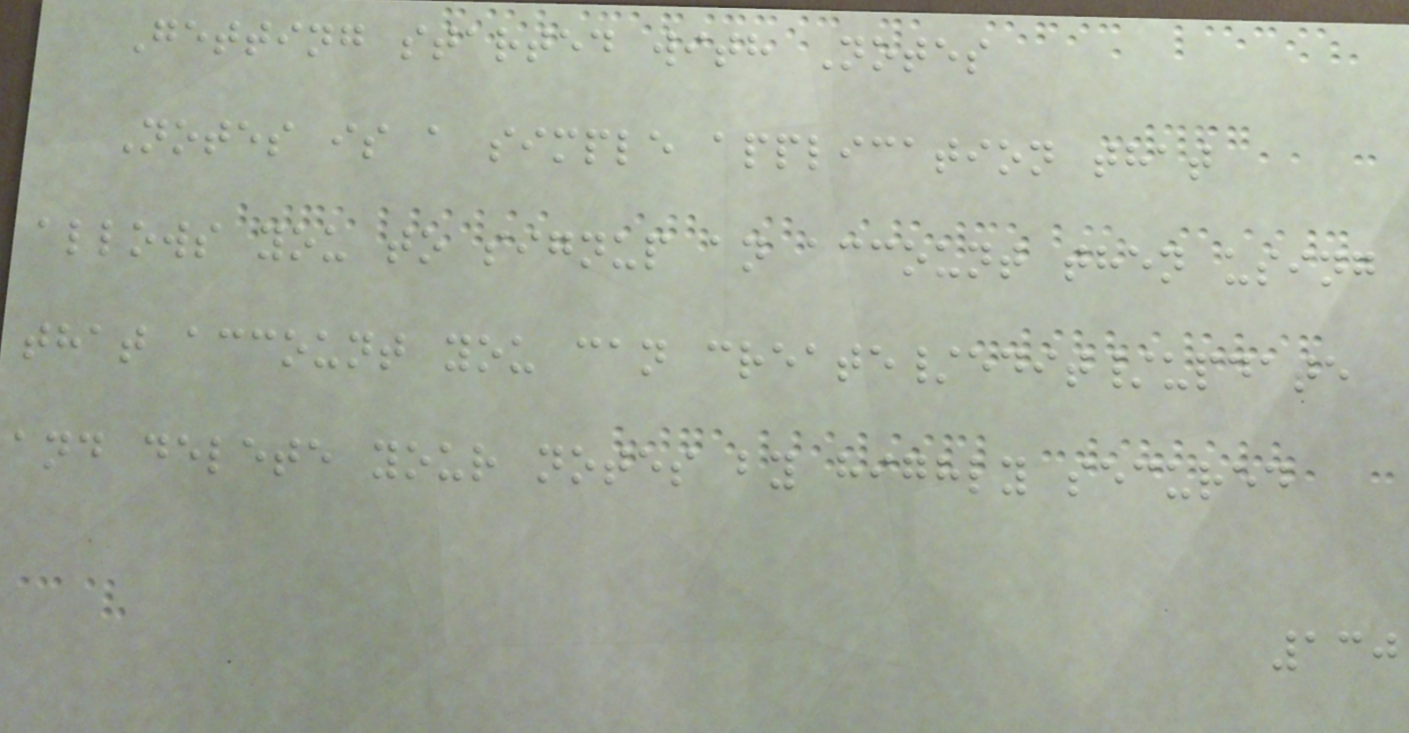Getting started with Notes
Notes is a simple application that
allows you to signup an account then using
that account you can create/edit/update
and delete your notes by highly secured
130
